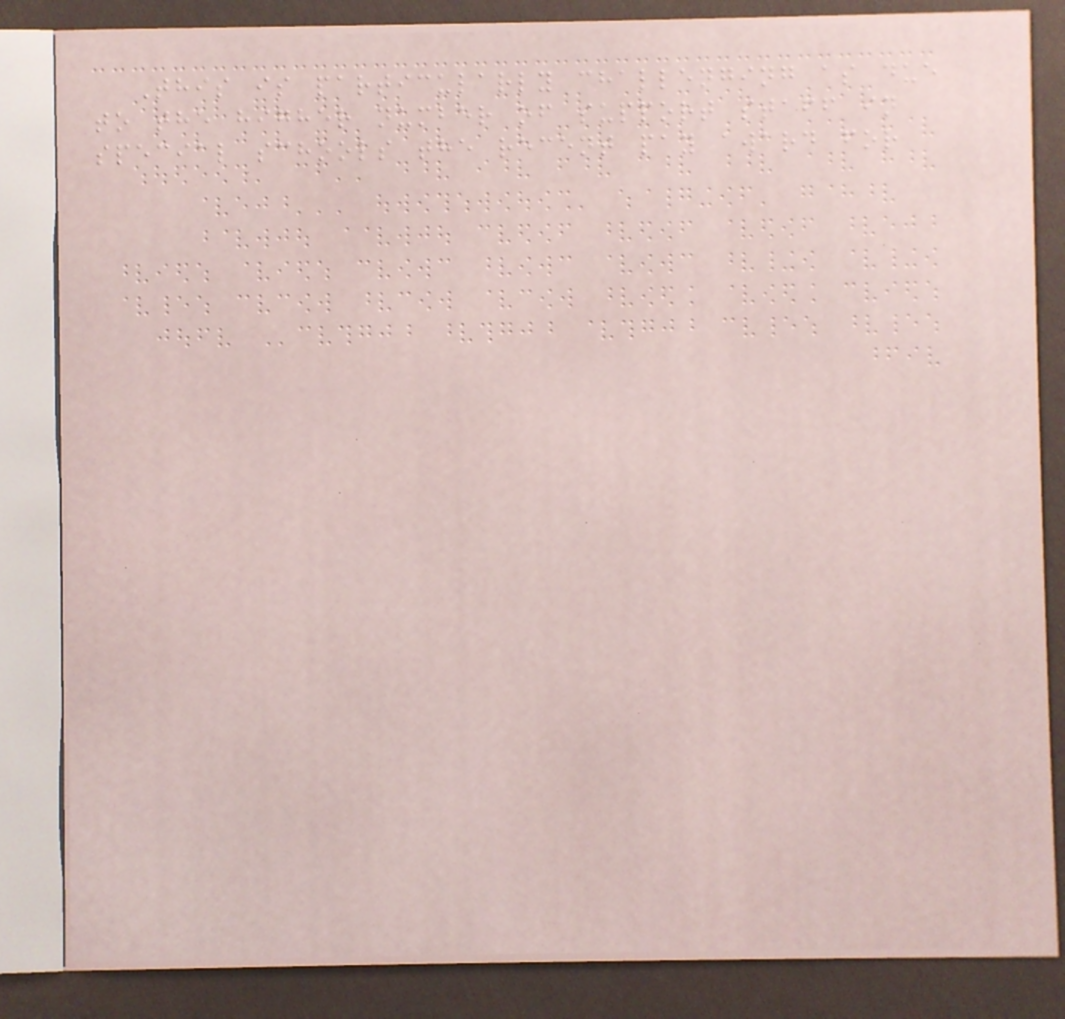This is particularly challenging as due
to the higher number of support staff in
special schools the recent pay award for
